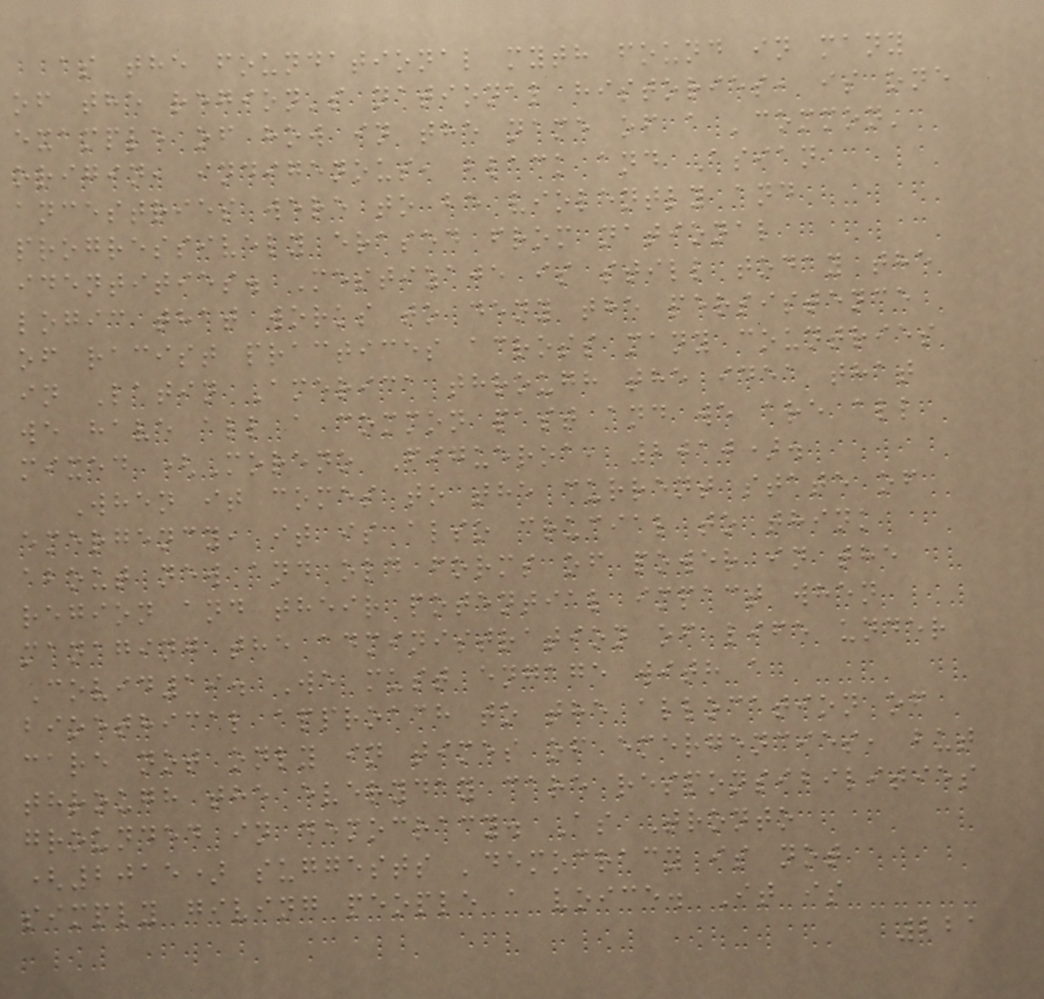as the foundational myth found in many
of the region's national histories, is one
example of how in the name of a 'common'
origin, indigenous, black and Asian
ancestries were to be violently and
progressively erased from national
identities. Mestizaje is still today the
logic that works to deny the persistence
of racist practices across many countries
in Latin America through the idea that
we have all a common past and we are all
mixed (Moreno Figueroa, 2010).
When it comes to the current state of
emergency, it is also crucial to think
about new and old forms of power in the
region and their potential impact when
managing the administration of life under
Covid19. We must engage with a
bioethical approach to the allocation of
care not only in times of emergencies, but
through the everyday care responsibilities
grounded in democracy. As Tronto
(2015) suggests 'democracy is not
simply giving people a voice. It is
221
